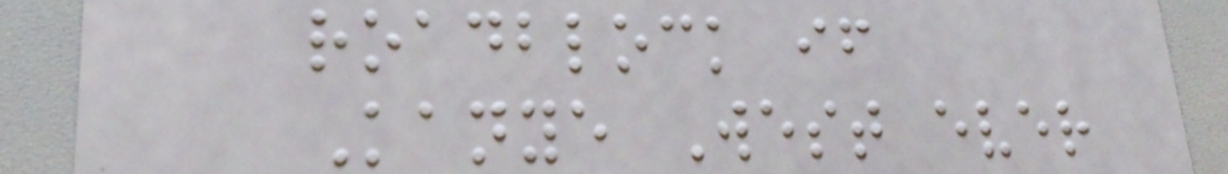roadblock if
Kanye West ever
